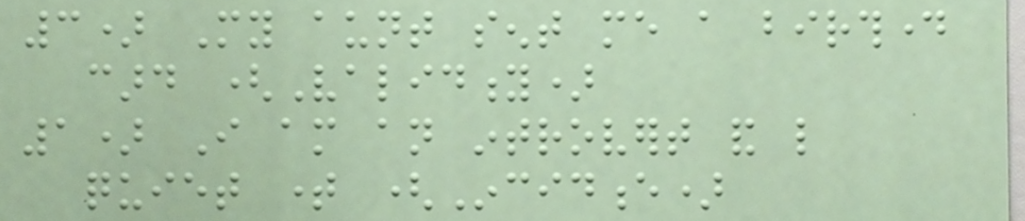3) My aunt sent me a birthday
card (Validity)
1) I am an introvert and like
quiet time (Incidence)
